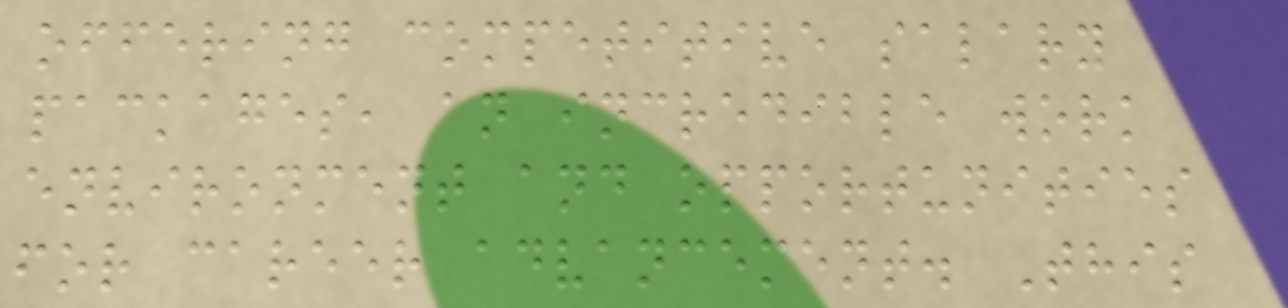offering competitive salary
packages, an incredible work
environment and opportunities
for career advancement. This
